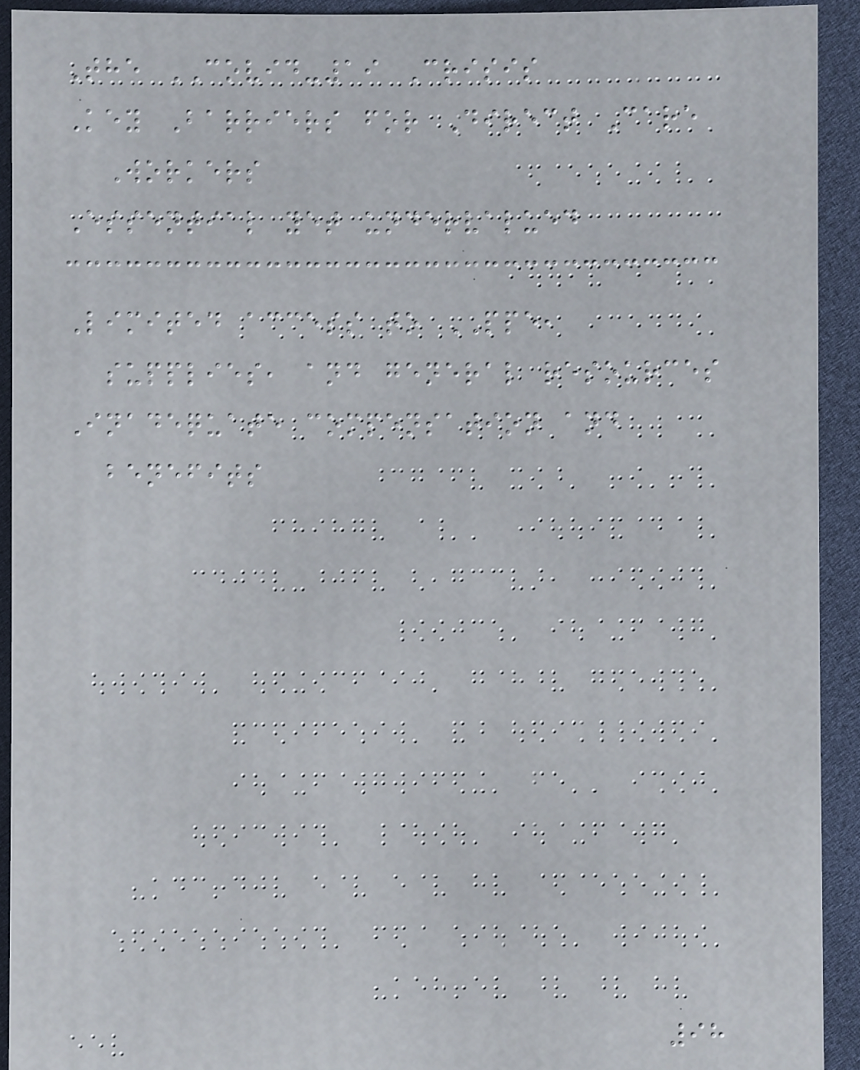The COVID-19 Crisis
Key Barriers for Direct Care
Workers
Essential yet undervalued
Limited access to PPE,
supplies, and general resources
Inadequate compensation and
benefits
98
